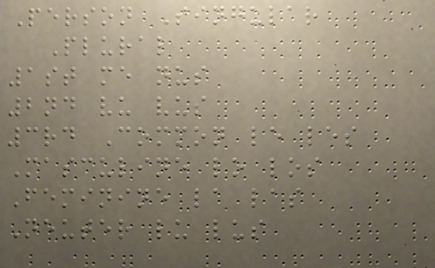Person Singular
Plural
1st me nus
2nd vu vus
3rd Common le les
Masculine lo los
Feminine la las
Neuter lu lus
